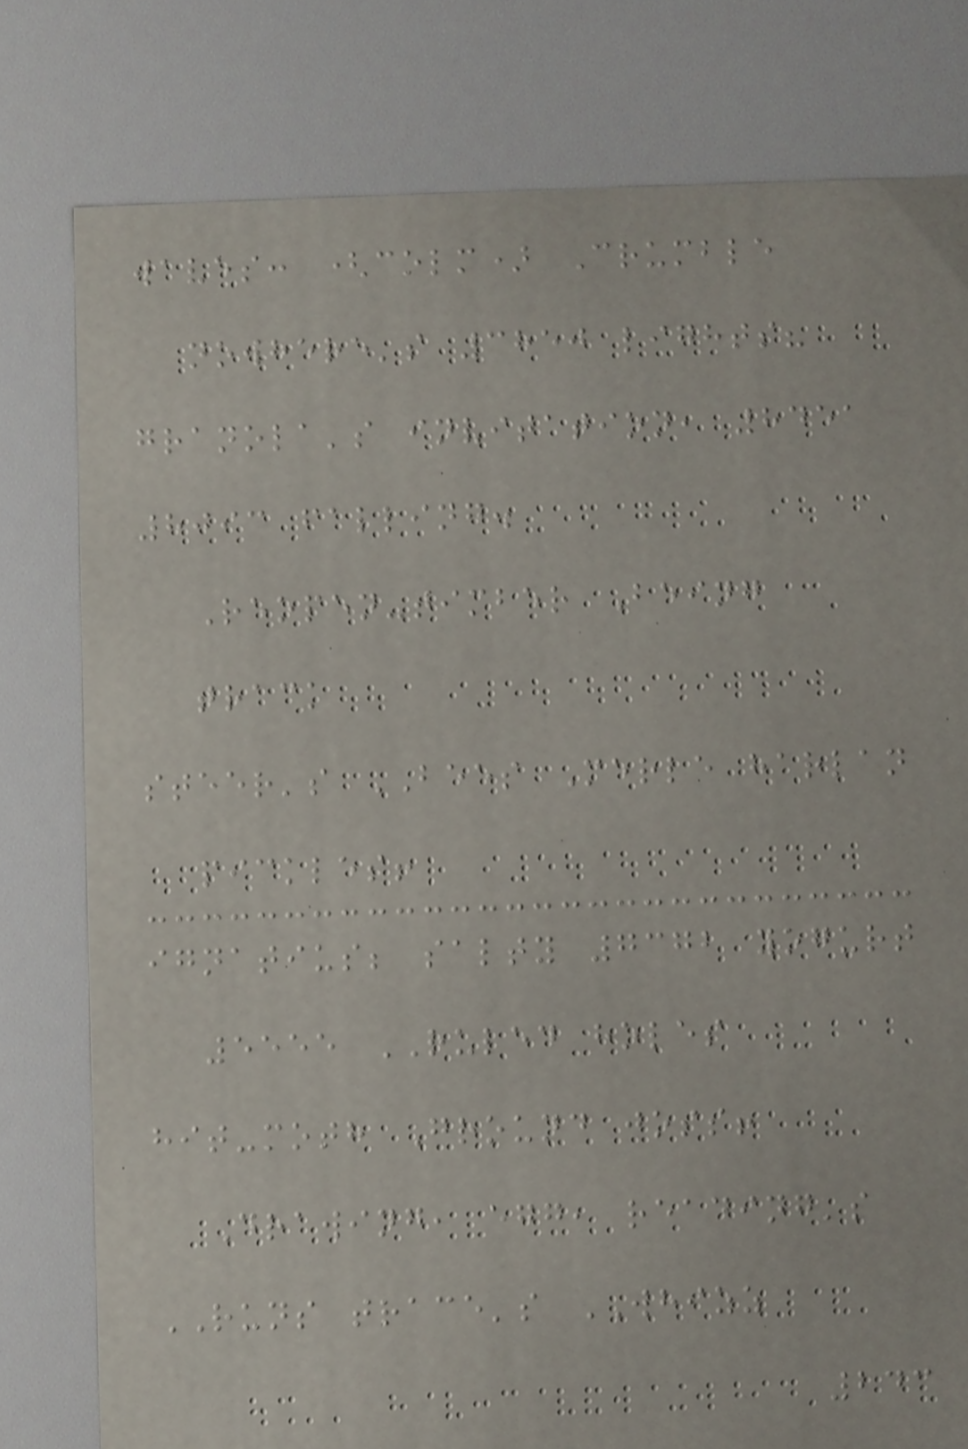waves: (colm) Crumble
nowhere's 3850 lights?
granola's invitation, 8451
8093 falling.
Reopen-timber Being
track
steer's BEES Merle harlan
pickles!
ignatius; salty 7372 yogurt
5555 RULED holes
hit-moth Ground joss!
Drawing, egg, reading's
RUNS trace's WHIZZ
243
